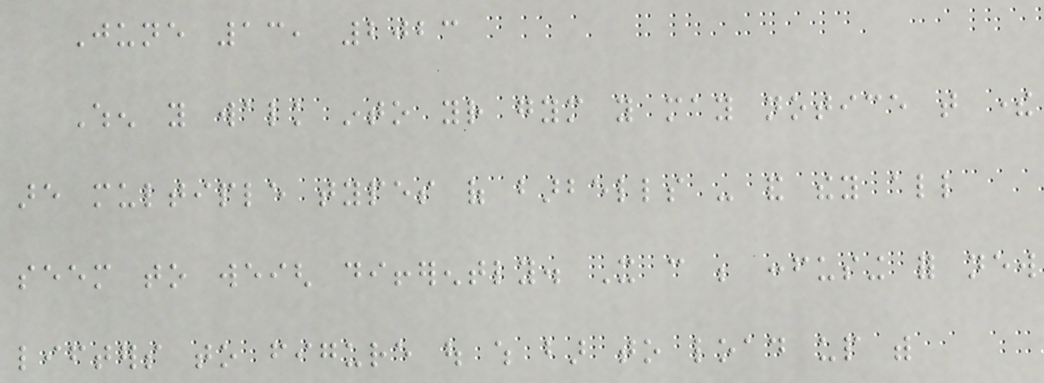June 13, 2023
When you walk into your gym you may notice that there
are multiple types of barbells - and they all
seem to weigh differently. It can be confusing for new
lifters to figure out which bar to load up with
